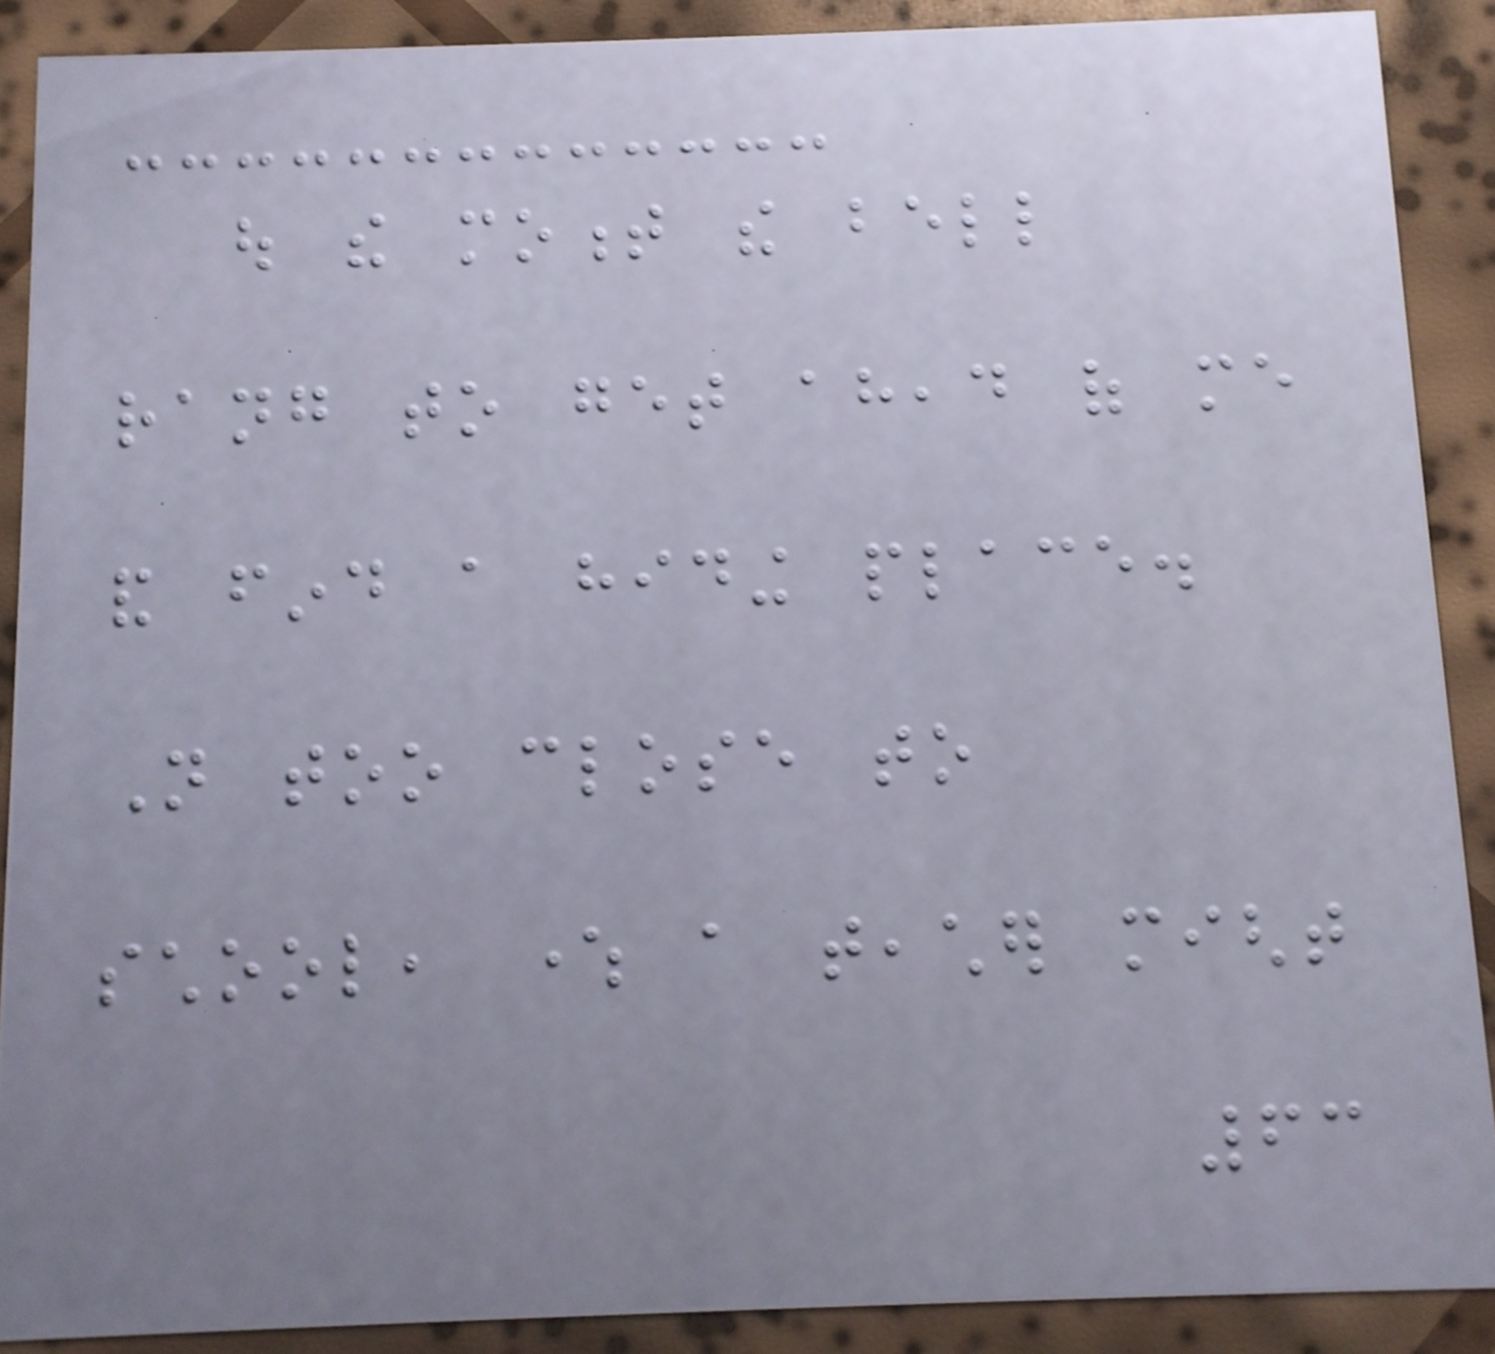out the moment the bell
rang to get ahead of me
and find a hiding place.
Not too close to
school, where a teacher might
63
